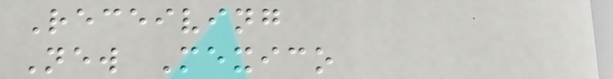Receiving
New Mexico
